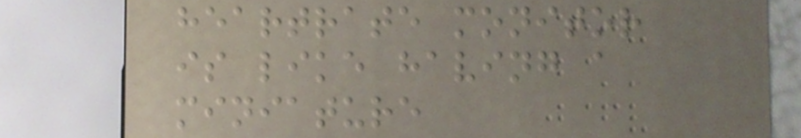heartrate monitor
is like having a
miniature
